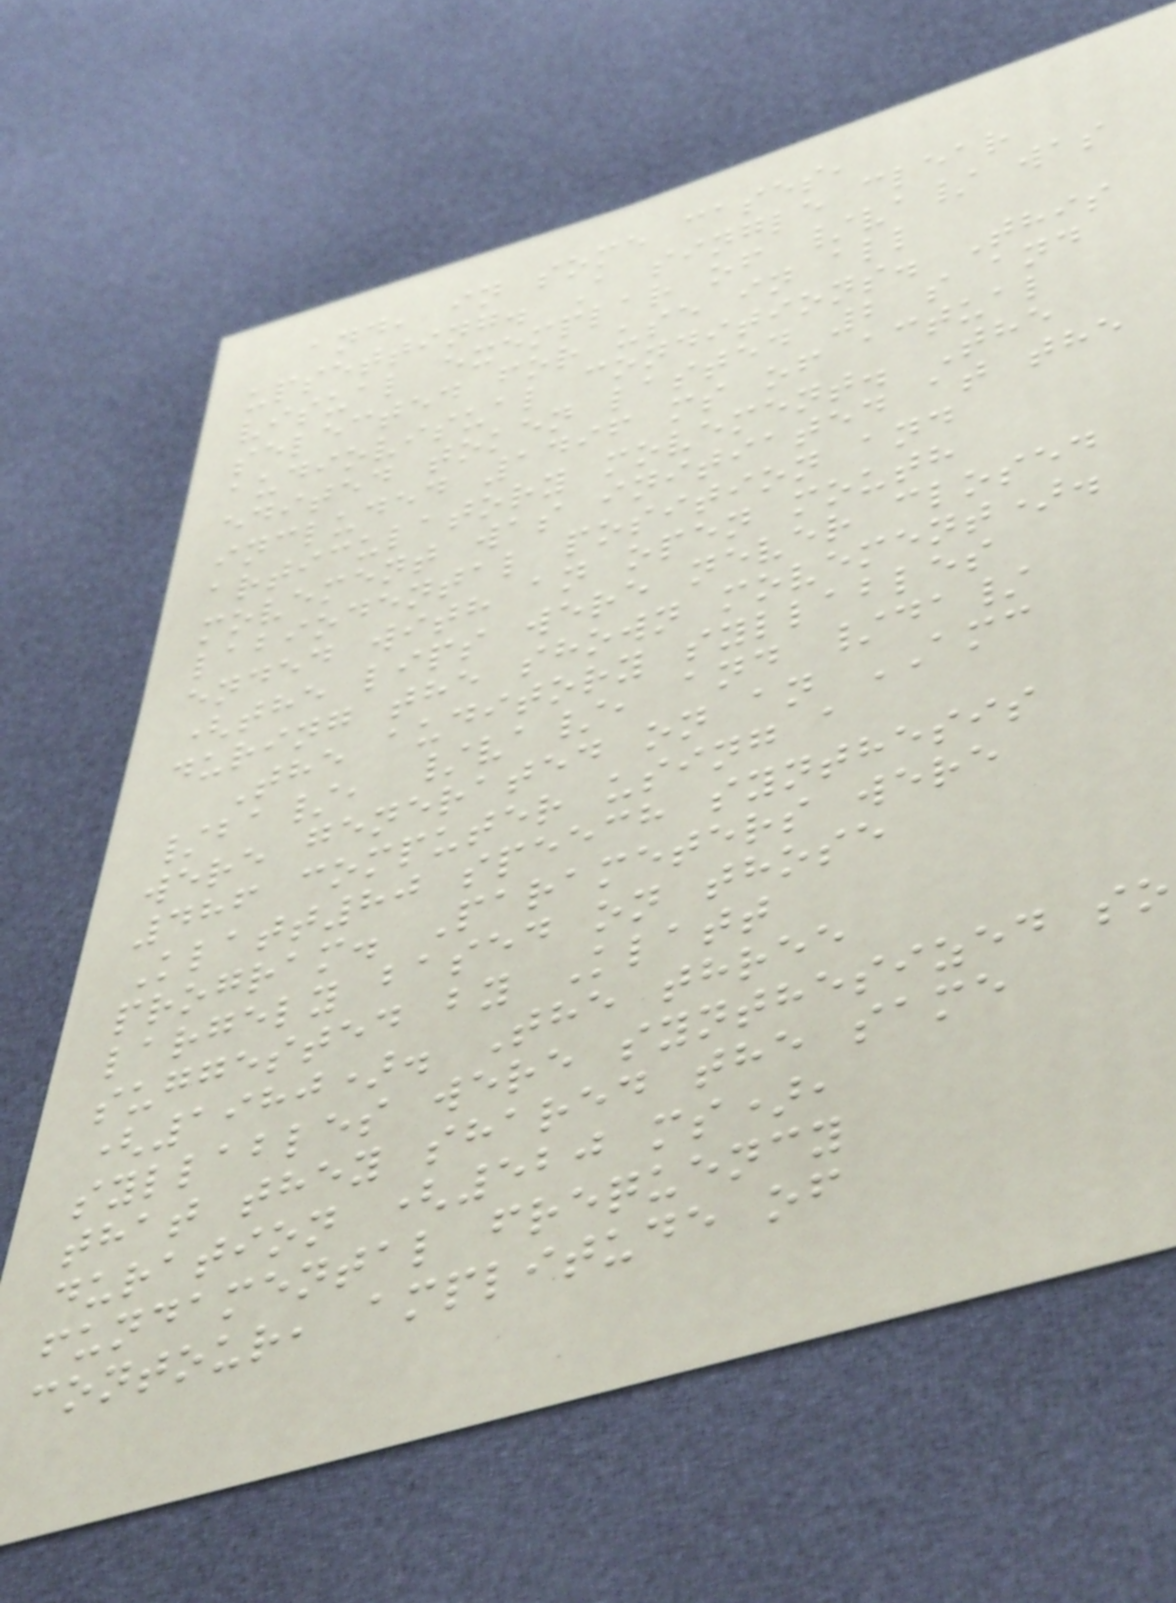and, in some cases,
upsetting. A single clear
visual exemplar of /va/ was
selected for use in all
audiovisual conditions. This
edited token lasted 2 s and
included 1496 ms of actual
articulatory movement. The
movement was initiated at the
labiodental position and
ended with an open mouth
(the lips were never closed
during the shown movement).
The auditory syllables
/ba/, /va/, and /da/
were generated on an AMC
486 computer using a
Klatt80 speech synthesis
program. Parameters were
largely based on those
suggested by Klatt
(1980). The three
syllables were synthesized so
that they shared the same
duration (520 ms),
fundamental frequency
contour, amplitude of
